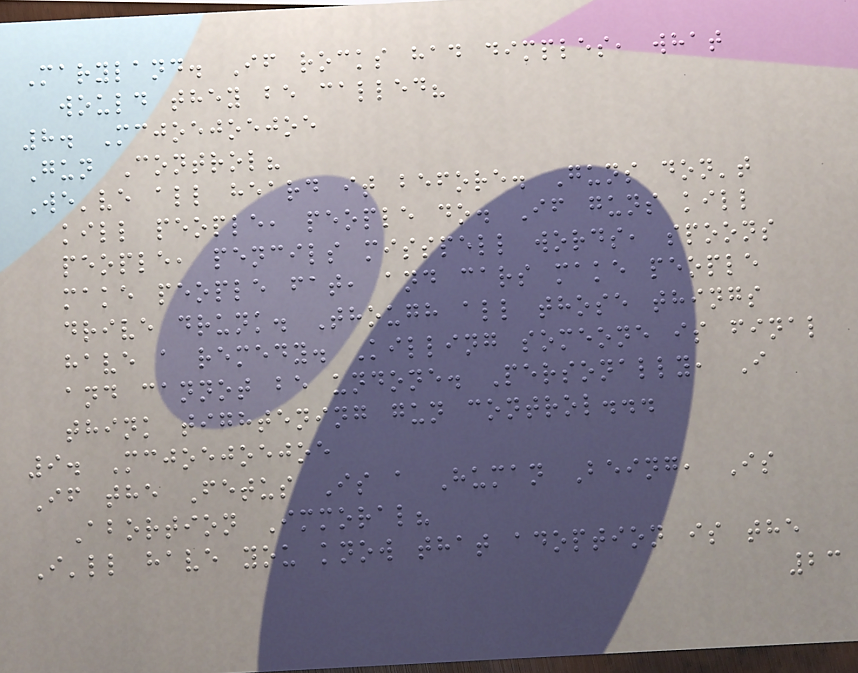Maryland. If rocks had dimples, what
would they be called?
8. Mcjoejoejoe
Gun Control?
We've all heard it before. Guns don't
kill people, people do. If guns kill
people, pencils misspell words, spoons
make people fat, and cars make people
drive drunk. Though all those things
have a remedy. Killing someone is final
and cannot be undone. Personally, I
think tightening gun control...
9. Mcjoejoejoe
If the Fetus Is a Human Being, Is
Abortion Immoral?
I'll have you know that adoption is the
23
